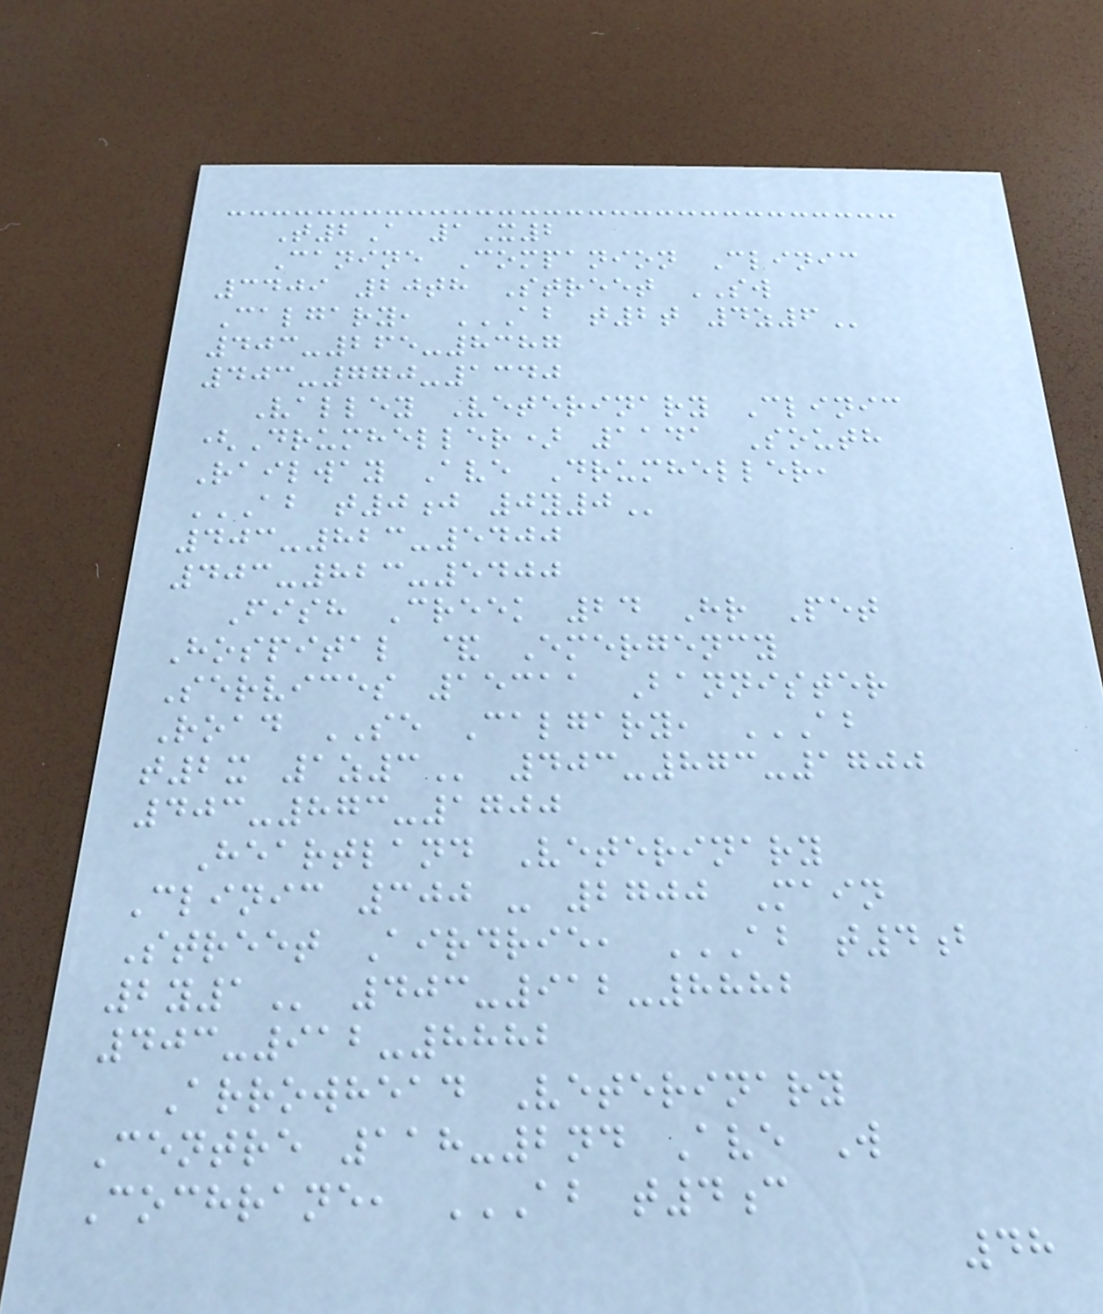T2A 1X2
Canine Companion Clinic
3409 20th Street SW
Calgary, AB T2T 4Z6
403-265-8387
403-770-1340
Valley Veterinary Clinic
(Drumheller) 1141 South
Railway Ave Drumheller,
AB T0J 0Y0
403-823-5400
403-823-5400
Fish Creek 24 Hr Pet
Hospital & Emergency
Services 15311 Bannister
Road SE Calgary, AB
T2X 1Z3 403-873-1700
403-873-1700
Heartland Veterinary
Clinic 300 - 2700 Main
Street Airdrie, AB T4B
2Y1 403-912-8882
403-912-8882
Arrowhead Veterinary
Centre 118-2nd Ave W
Cochrane, AB T4C
48
